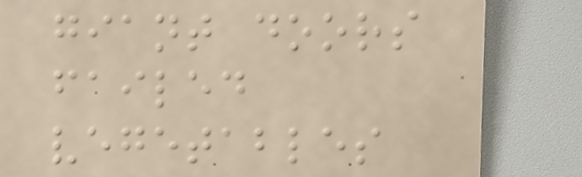giant doors
failed
vegetables
